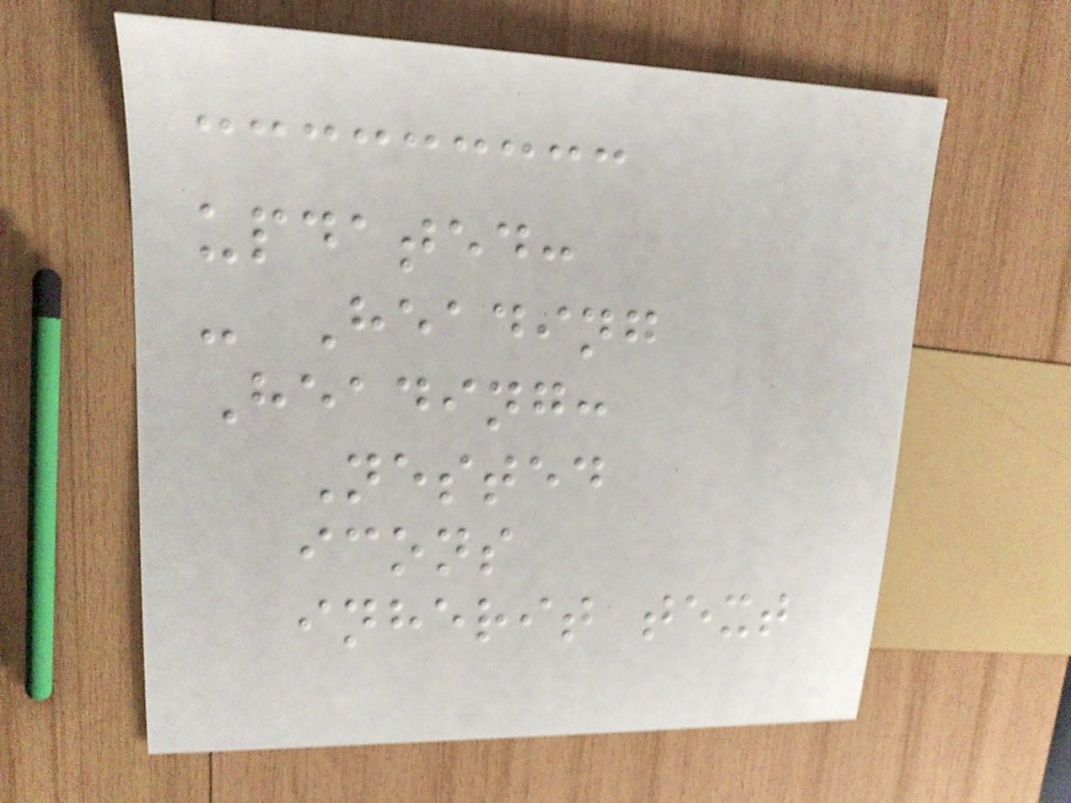updated:
- Heading
Heading:
Nested
icons
inherit text
